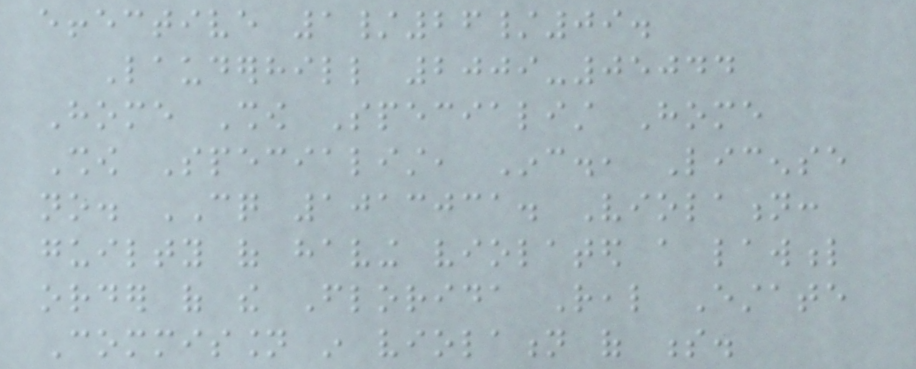effective 1/26/09.
Lauderhill 2009-05044
Home Show Specialist Home
Show Specialist, Inc., License
no. CQ 1013031. Violation:
guilty of having violated a lawful
order of the Florida Real Estate
Commission in violation of s.
